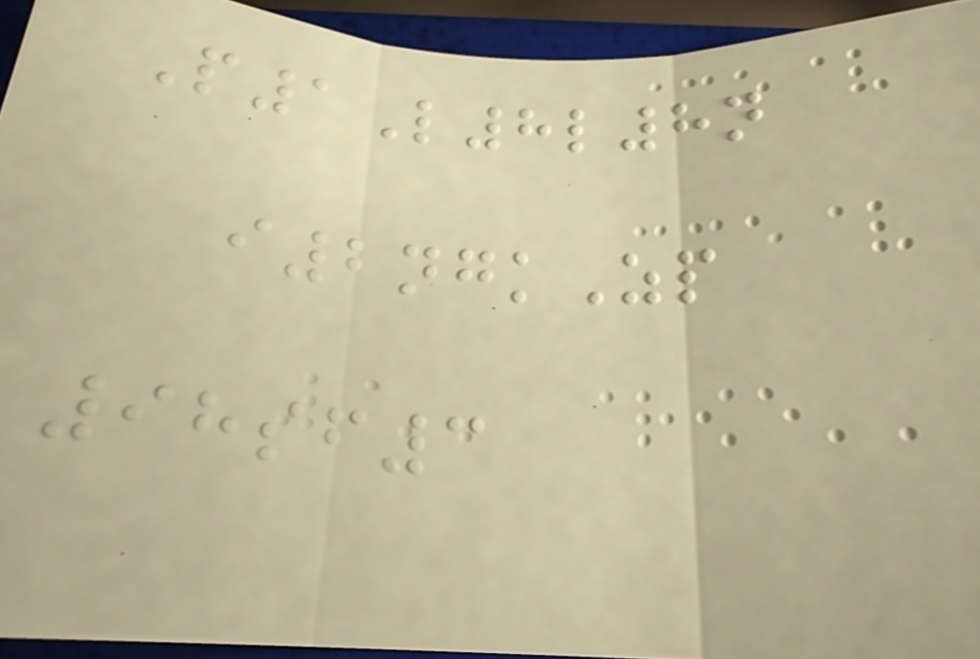P1L8l8n
i2ngkZp
98sf3
